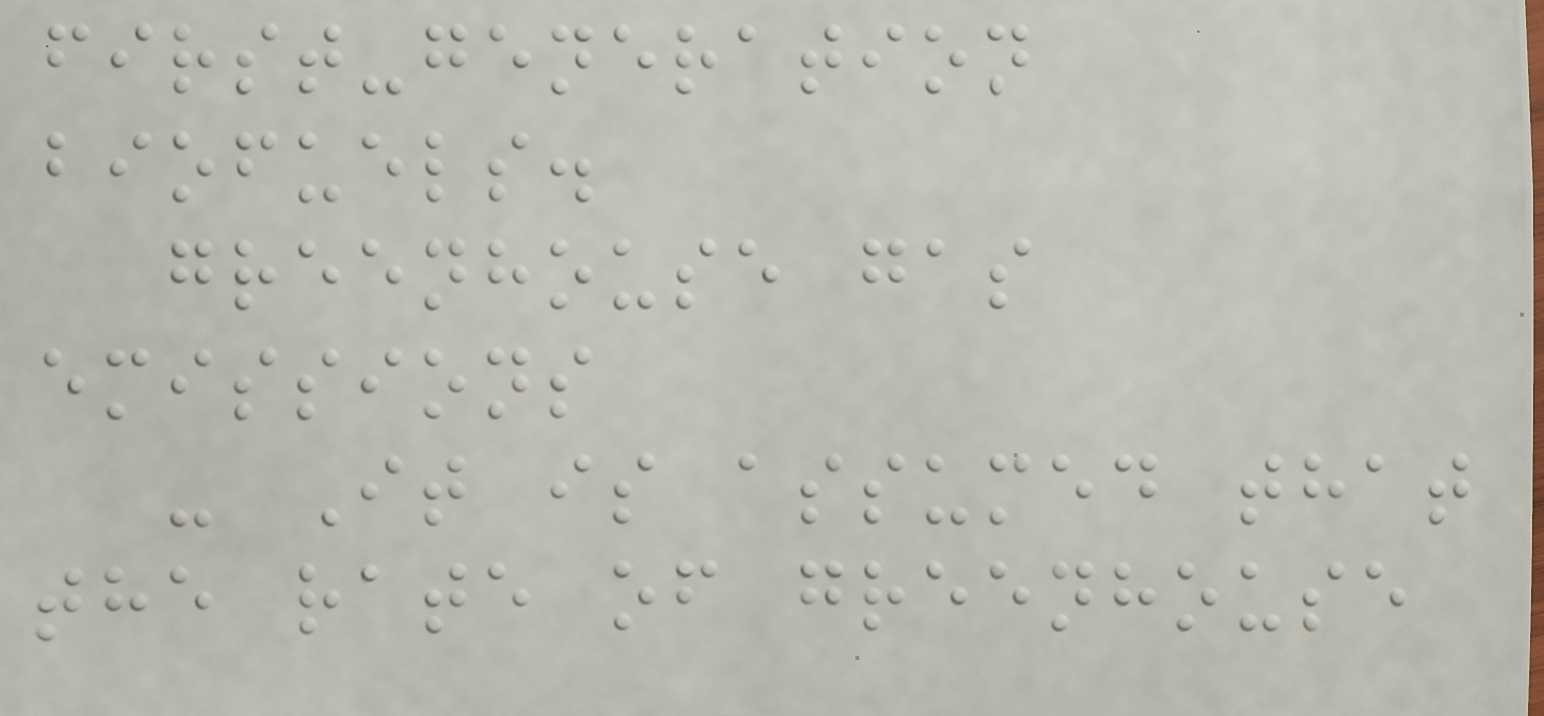first-generation
biofuels.
greenhouse gas
emissions
- It is assumed that
the rate of greenhouse
